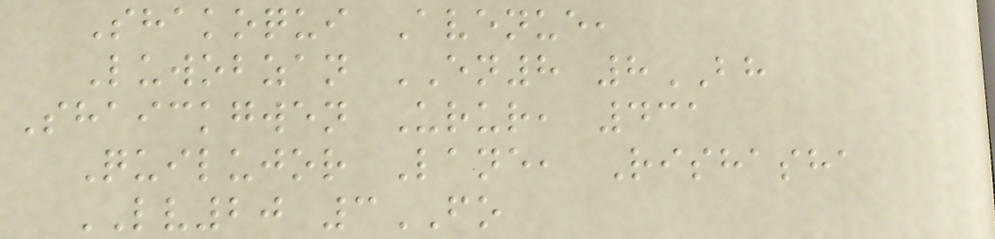Shakoqui Avenue,
Luwobzan EN8 8BH
Shaickgwen Urur, 431
Quilujor Lane, Rishasha
LV20 3FO
